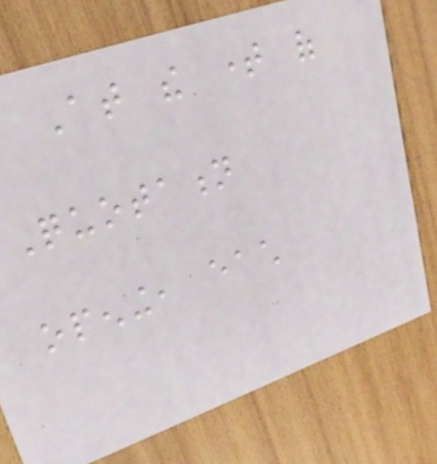At the time of
Quotation
opening, each
